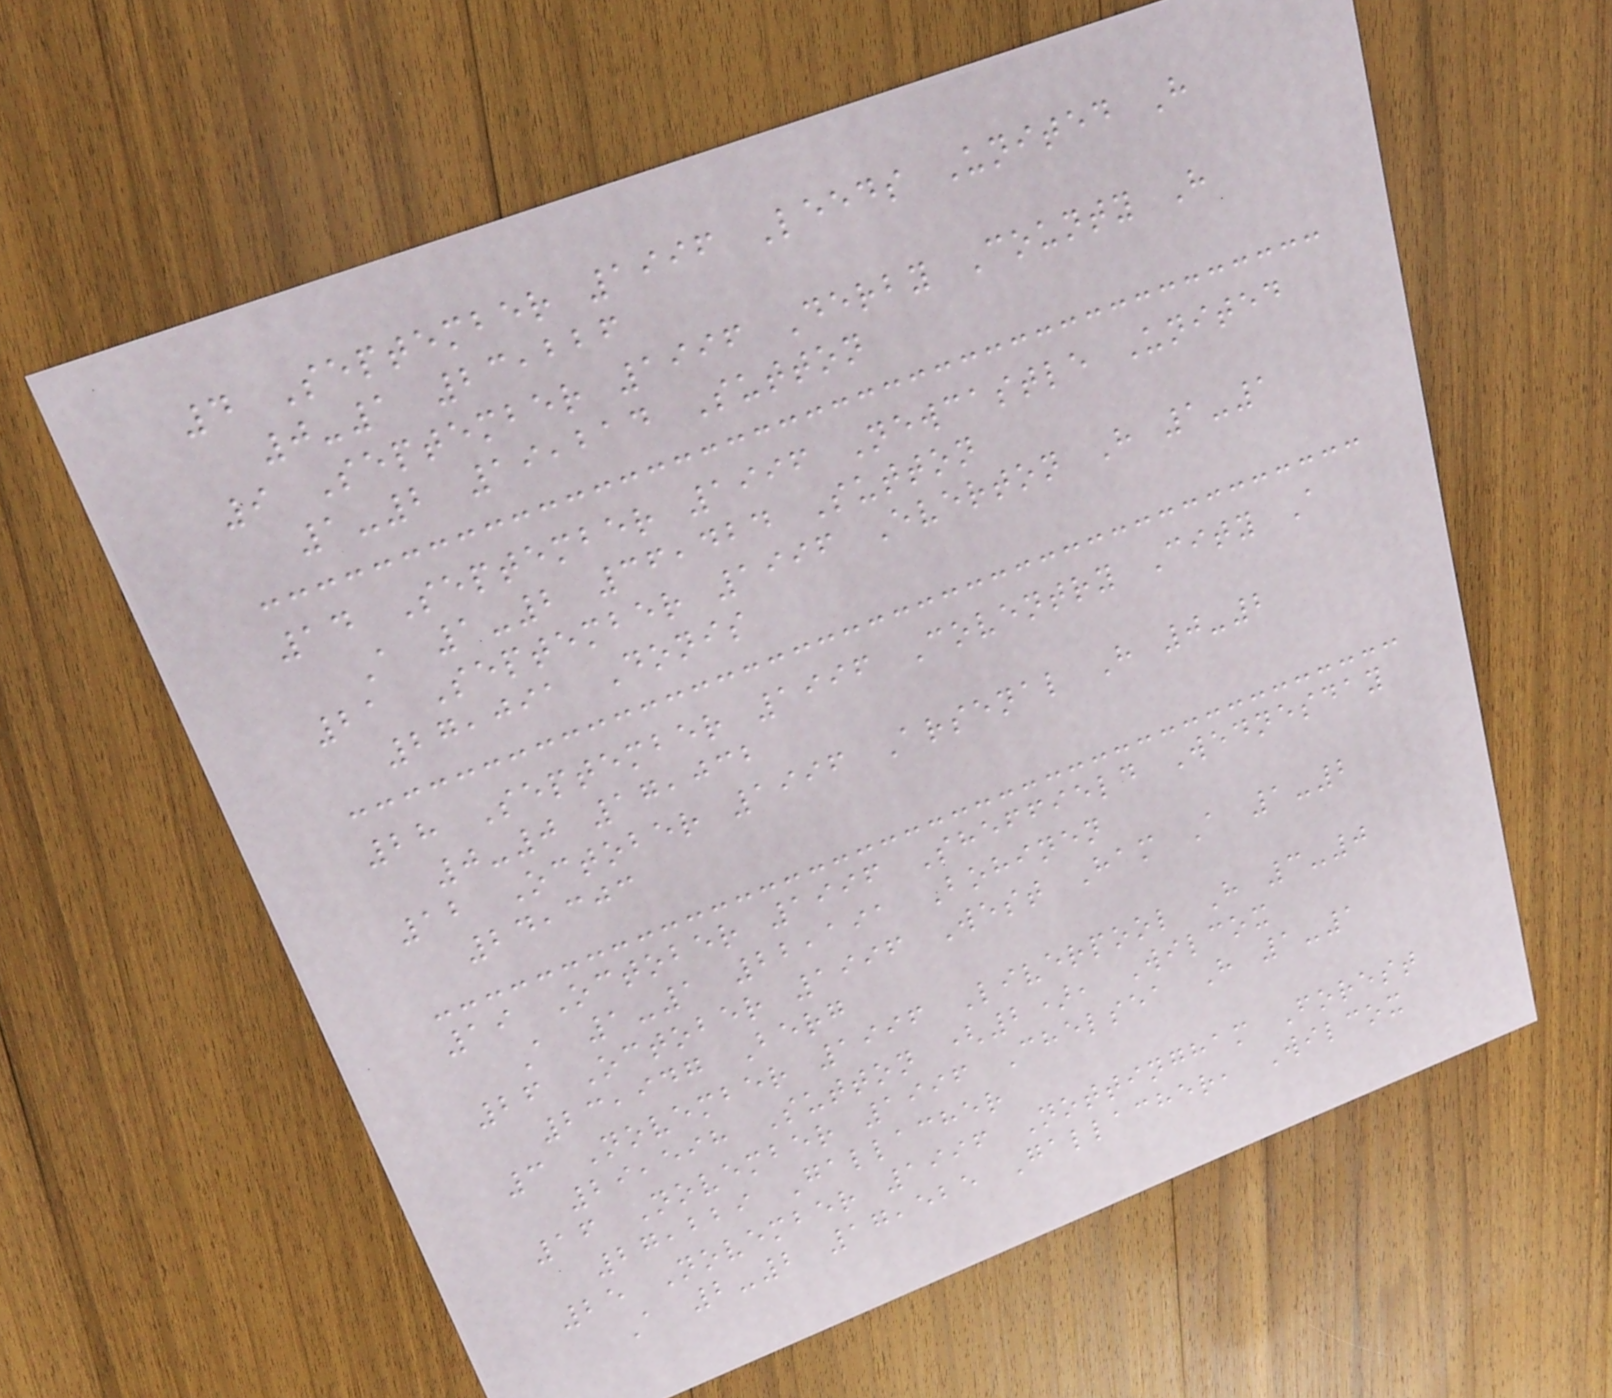4 September 1996 Leeds United H
0-1 23,226
9 September 1996 Derby County H
1-2 19,214 Sutton
14 September 1996 Newcastle United
A 1-2 36,424 Sutton
21 September 1996 Everton H 1-1
27,091 Donis
28 September 1996 Coventry City A
0-0 17,032
12 October 1996 Arsenal H 0-2
24,303
19 October 1996 Sheffield Wednesday
A 1-1 22,191 Bohinen
26 October 1996 West Ham A 1-2
23,947 Berg
3 November 1996 Liverpool H 3-0
29,598 Sutton (2), Wilcox
16 November 1996 Chelsea H 1-1
27,229 Gallacher
25 November 1996 Nottingham Forest
A 2-2 17,525 Gallacher, Wilcox
